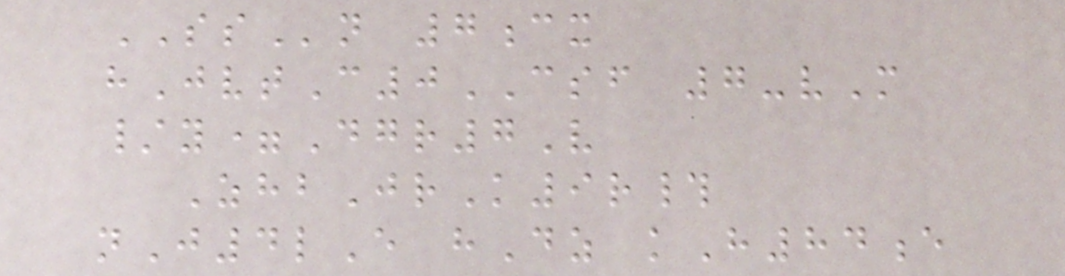SSn 7cx
hJvtC0CSF 7-vM
/y=Dgr7V
ZhbJrK9r#
nJ4lE hDz kH84e
